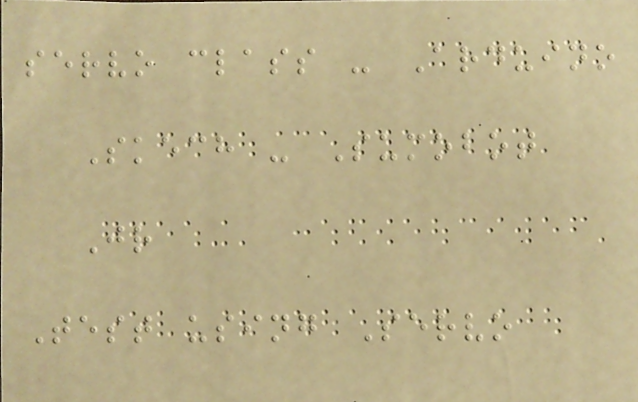servo class - Arduino
Skech - Sumobot
Jr
Test using Servo
